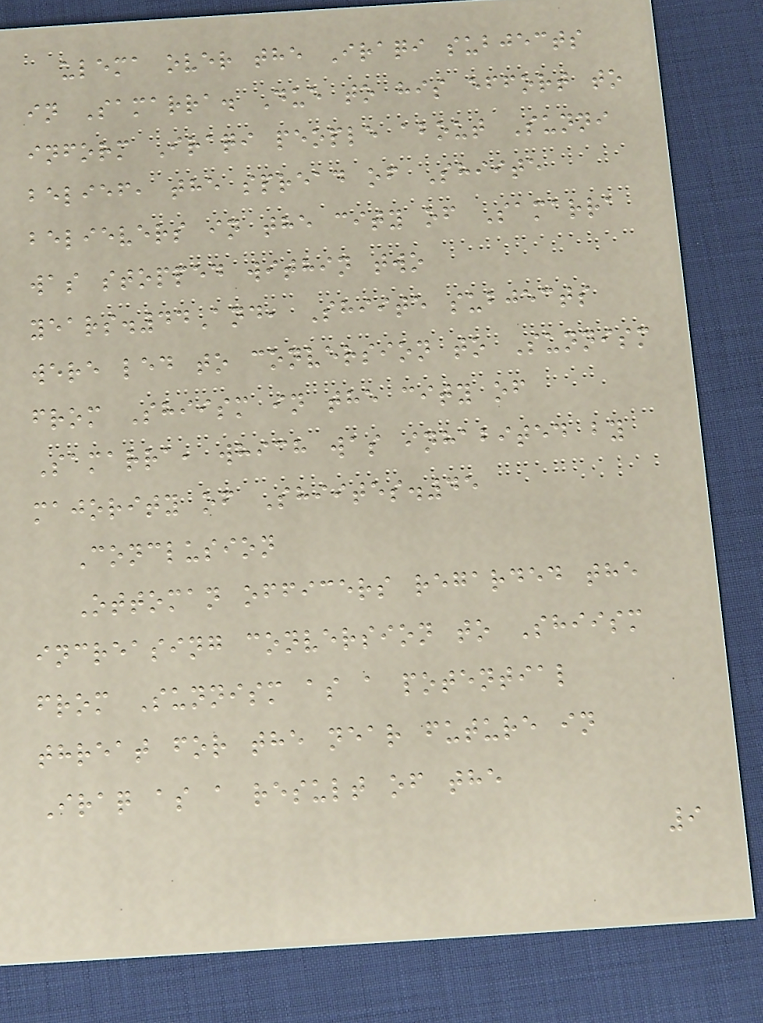ulema over the Iraqi subjects
in Samarra. Due to his effort to
inform Iraqi people about Sunni
belief, the spread of Shiite
believers in the city of Samarra
was stopped within two
years.44And, Shiite subjects
were led to conversion to Sunnism
from Shiism in the city of
Samarra, which was inhabited by
majority of Shiites.45
Conclusion
Ottoman officers regarded the
increasing conversion to Shiism
from Sunnism as a potential
threat for the near future in
Iraq as a result of the
9
